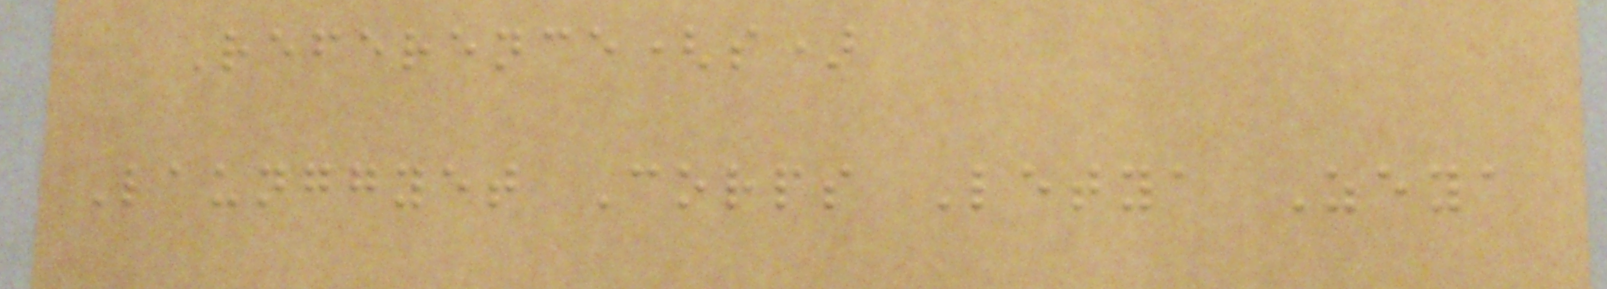Reference(s)
Launggyet Corps Letya Zeya
